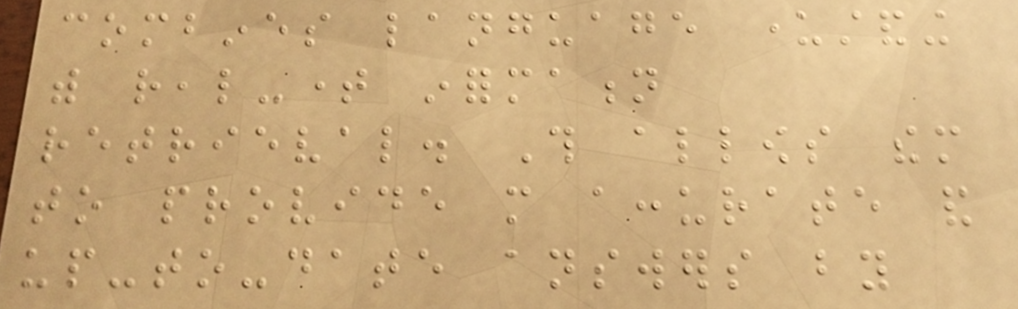combines language understanding
with real-time information
retrieval. This allows them
to provide more accurate and
up-to-date answers by
